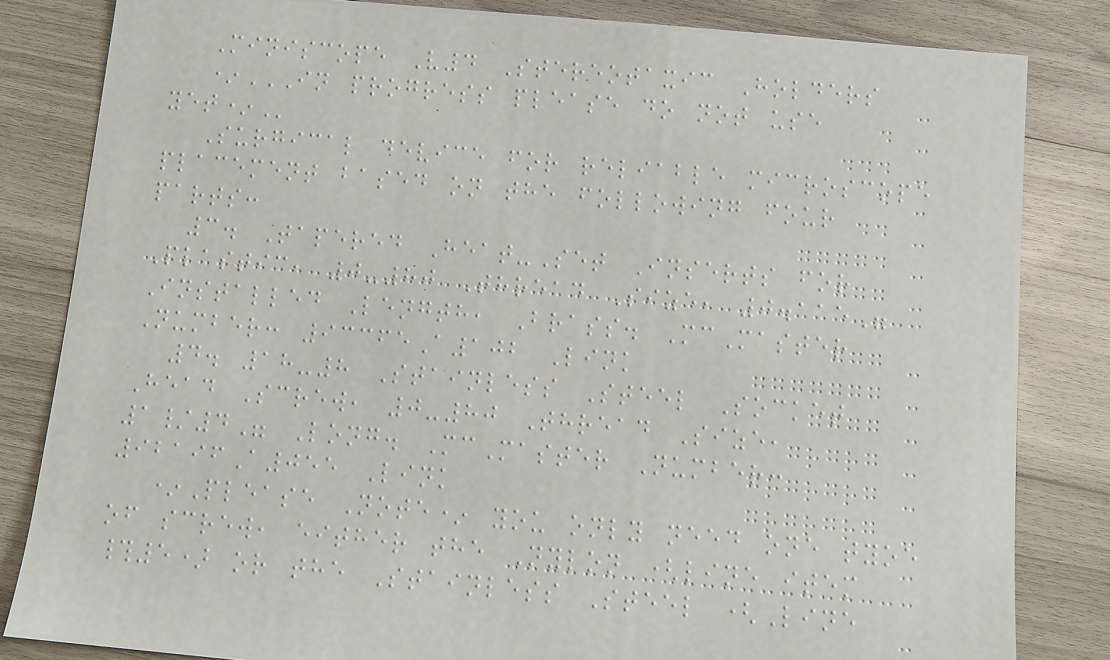Miniscope V4 Stereotaxic Holders
*IN PROGRESS PLEASE DO NOT USE
YET*
Surgical device for reliable microscope
placement based on the following four
parts:
3. Tapered Heat-Set Inserts for
Plastic, 0-80 Thread Size, 0.115"
Installed Length, Brass. McMaster
Number: 93365A102 Link
4. 18-8 Stainless Steel Socket
Head Screw, 0-80 Thread Size,
1/4" Long. McMaster Number:
92196A055 Link
*Please Note* you only need one tyoe
of screw, either the Nylon (line item
#5) or the Stainless Steel (Line
